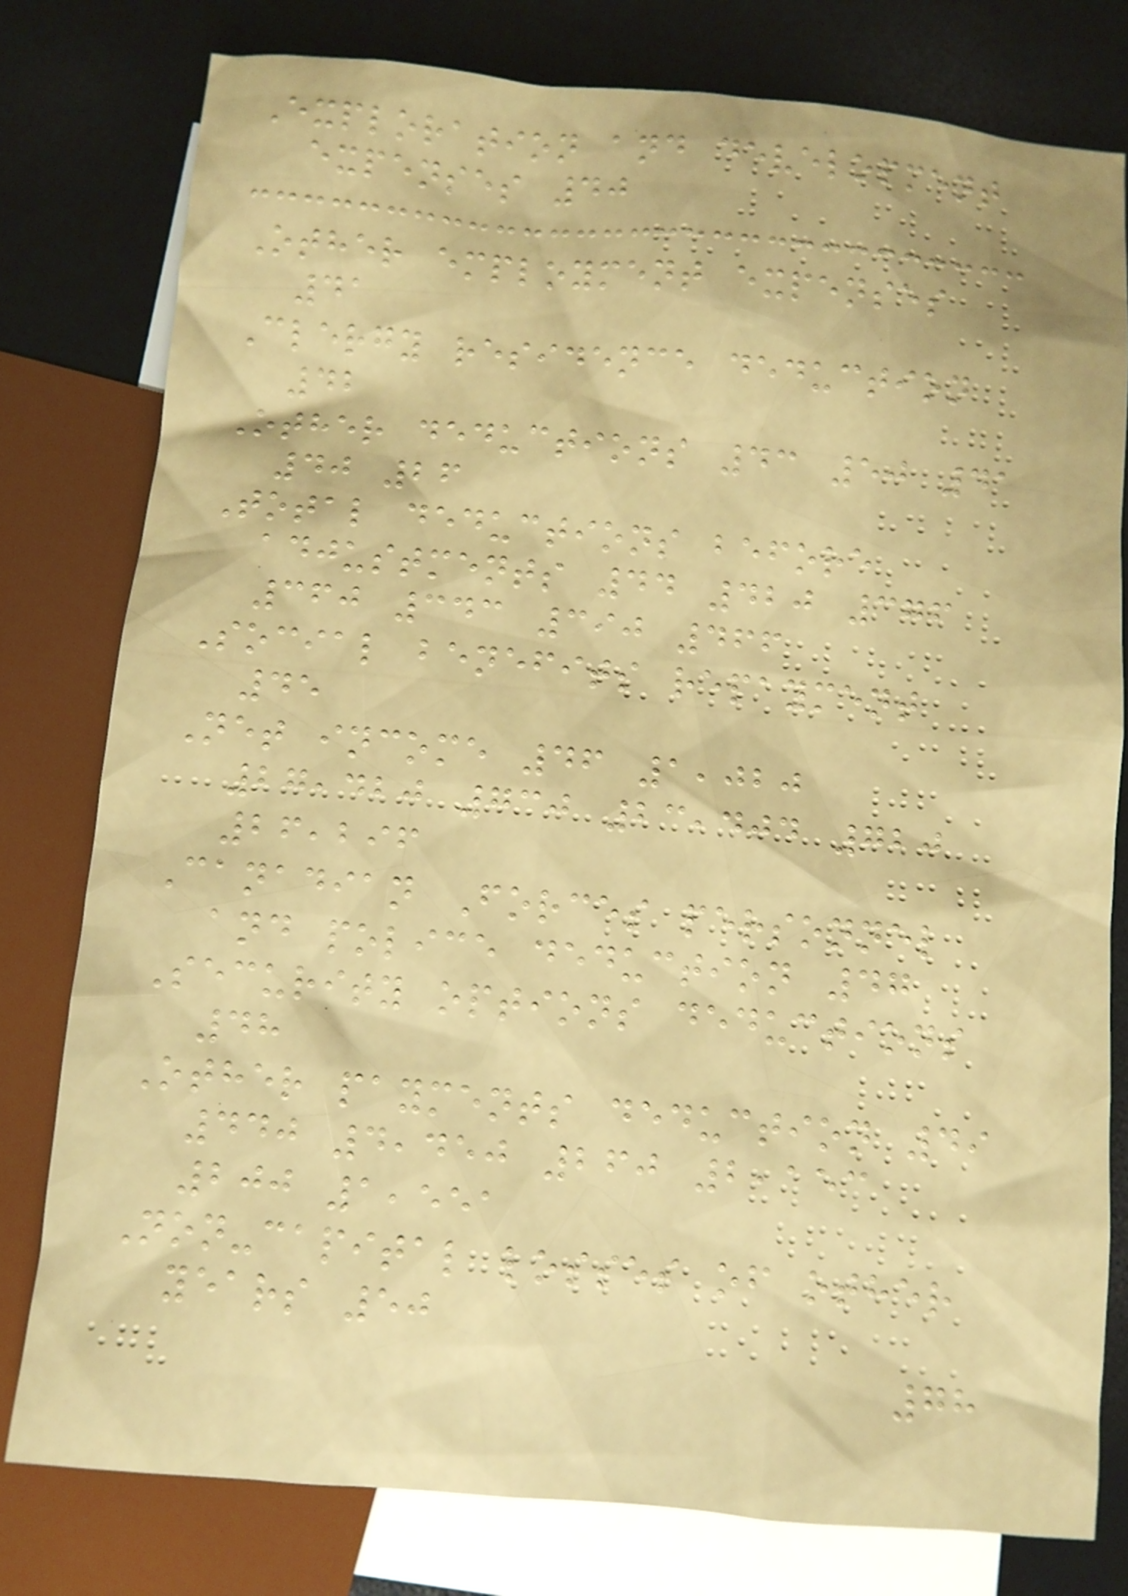Exploration and development
expenses 40
Other employment expenses
41
Clergy residence deduction
42
Other deductions 43 50 41
40 26
Total deductions before
adjustments 44 420 376
360 343 390 466
Social benefits repayment
45
Net income 46 1,020
27,420 730 23,404 720
26,296
Canadian Forces personnel
and police deduction 47
Security options deductions
48
Other payments deduction 49
440 4,450 260 2,153
200 1,551
Non-capital losses of other
years 50
78
